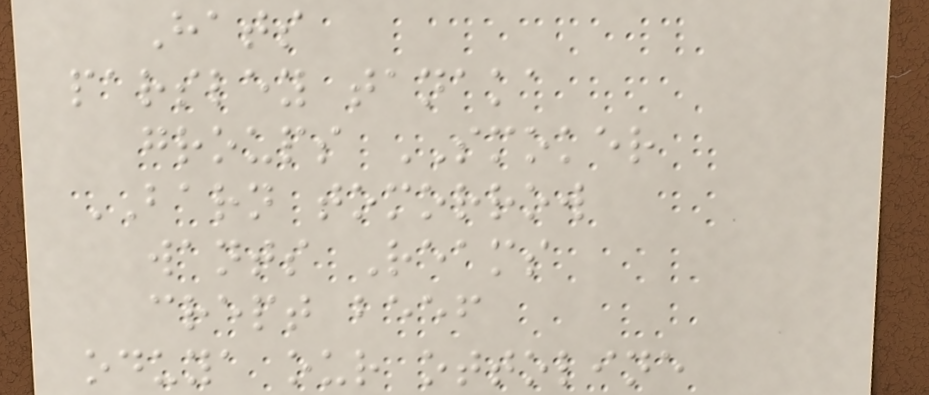Hats
parsley tanaka
groups SMOKER
BARN tomorrow
wants Reams
crept beef
oduya our ottoline
